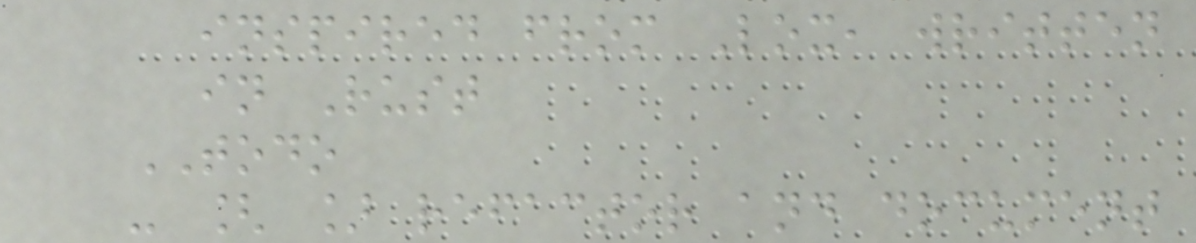inspired from Lox, written
in Rust
TODO
- [ ] refactor and document
